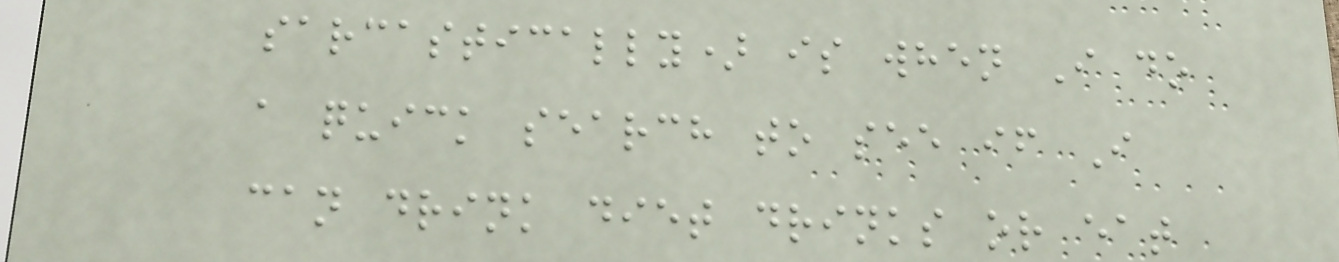sarcastically) is when I do
a quick search to see if I
can drink diet drinks or eat
